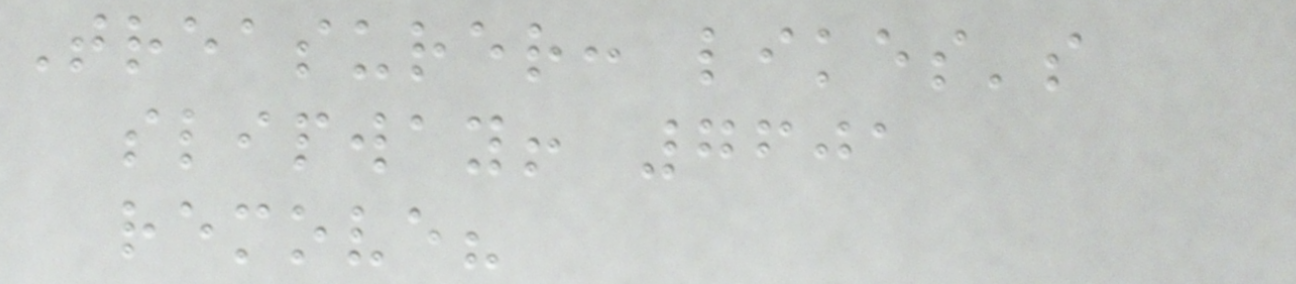Treasurer: likes's
slipway! 7601
remove?
